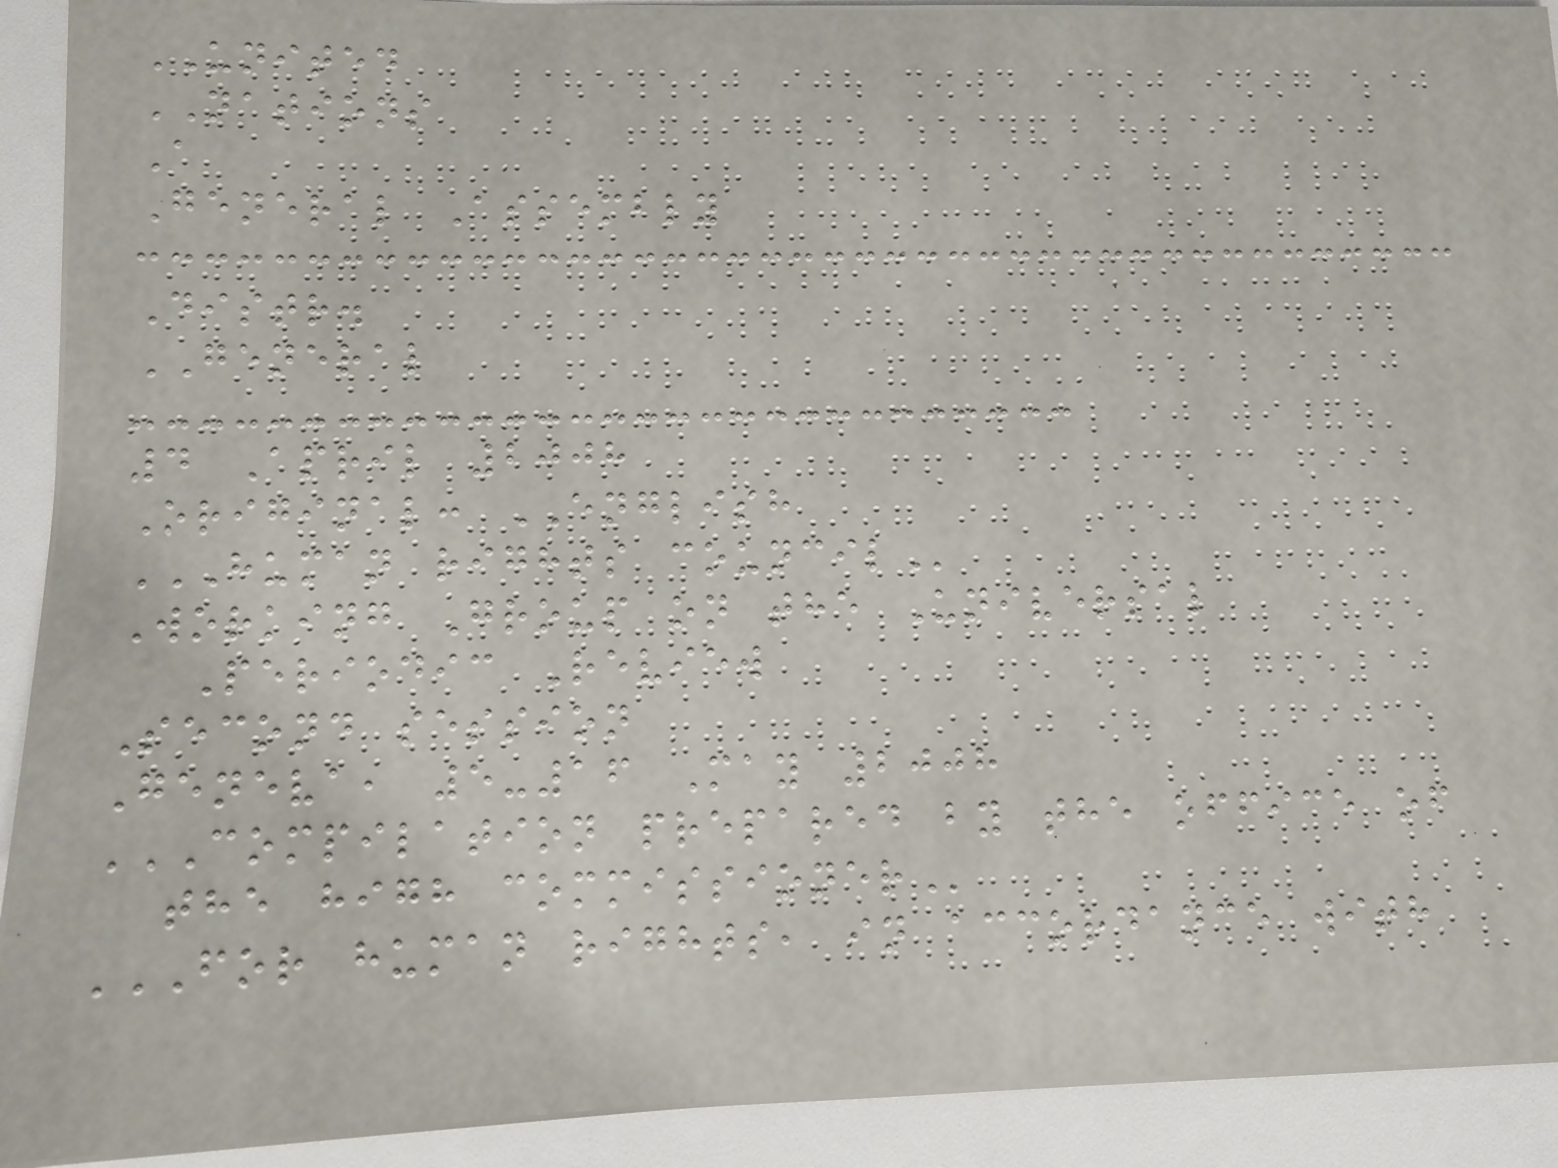UNITED
NATIONS
A
General Assembly
Distr.
GENERAL
4 April 2008
Original: ENGLISH
HUMAN RIGHTS COUNCIL
Working Group on the Universal
Periodic Review
Second session
Geneva, 5-16 May 2008
COMPILATION PREPARED BY THE OFFICE OF
THE HIGH COMMISSIONER
FOR HUMAN RIGHTS, IN ACCORDANCE WITH
